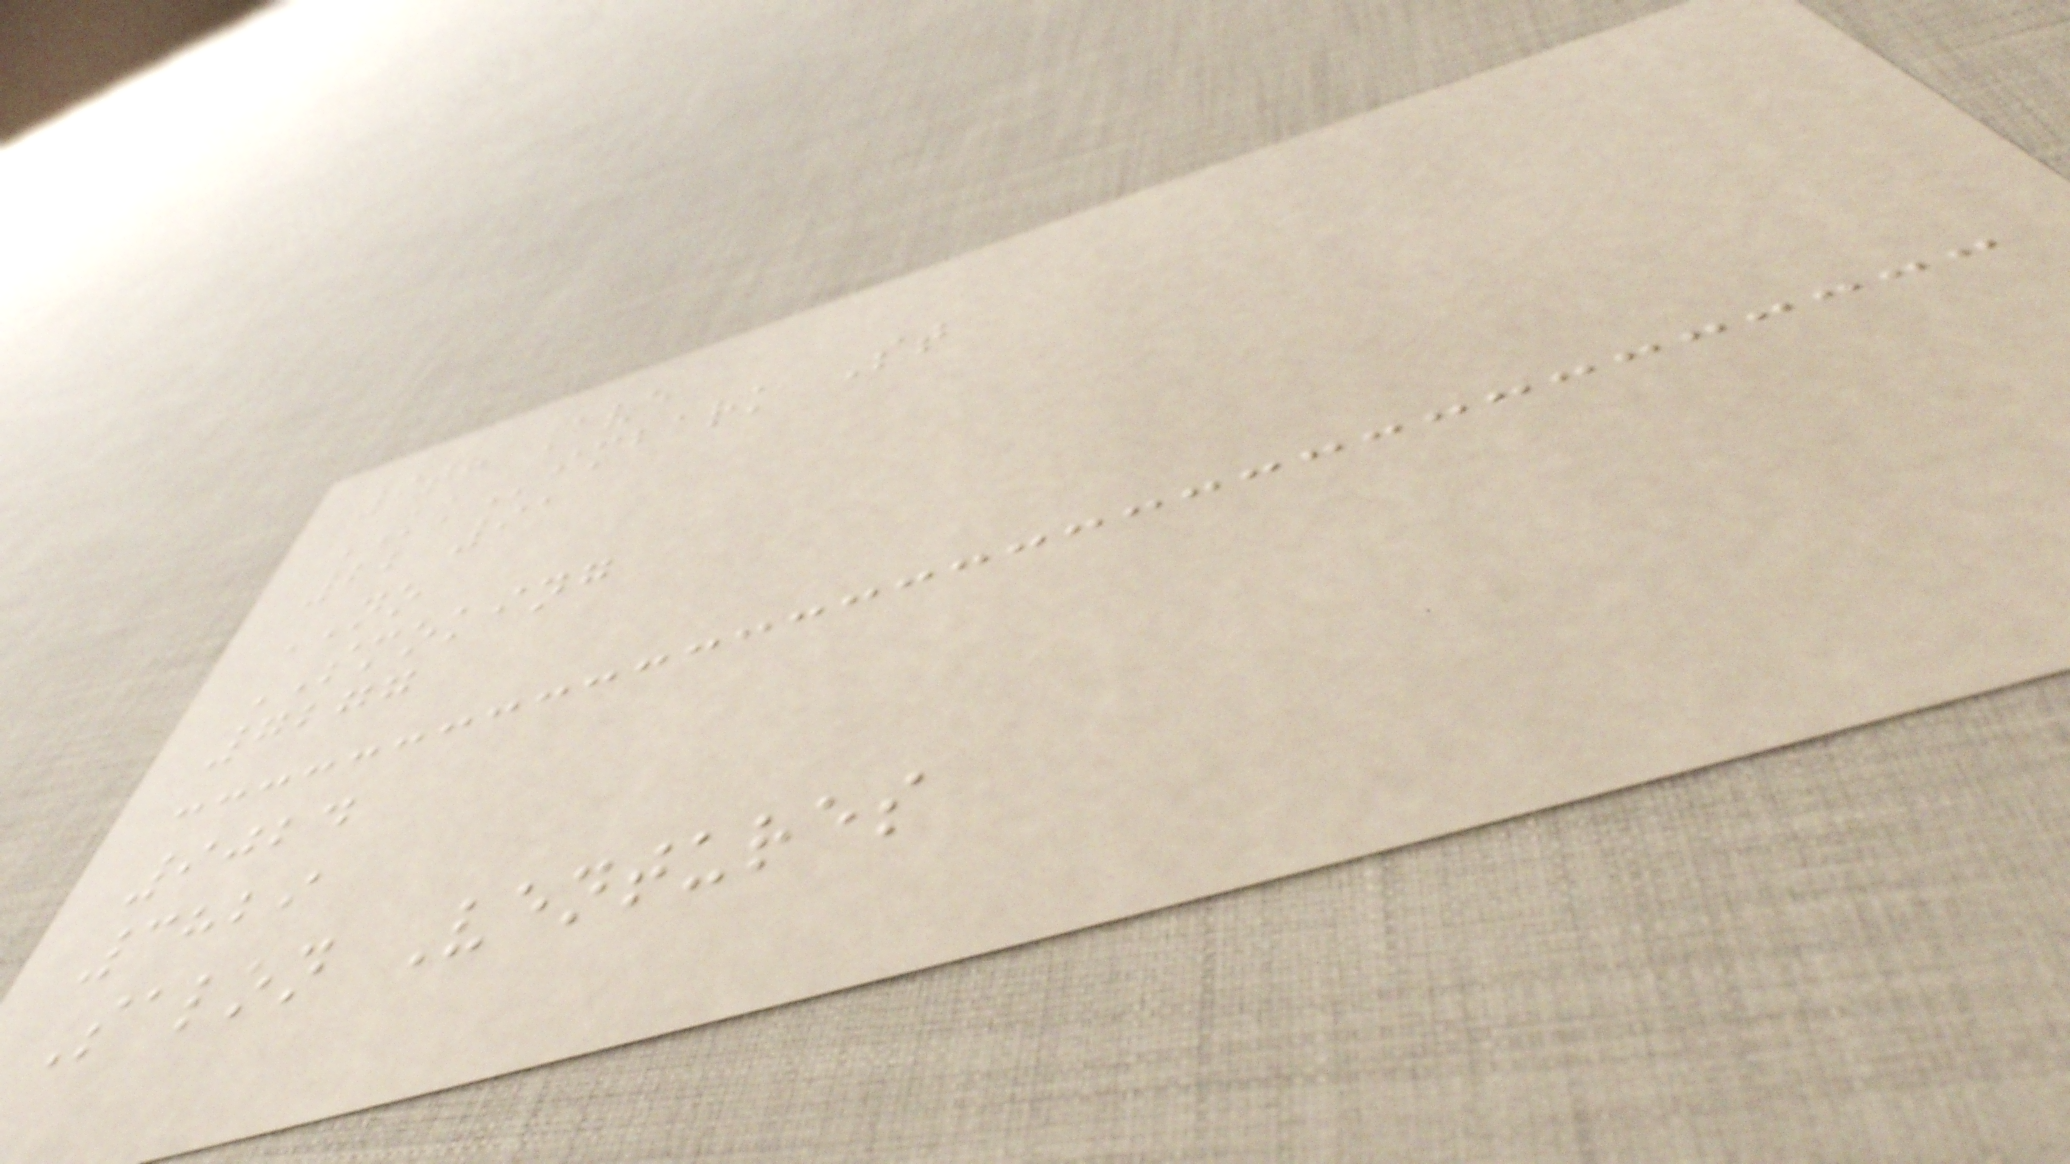9th Ave
KKimbark St
22 91
NO
SMOKING
7277
9024
3829
Salon Ventures
